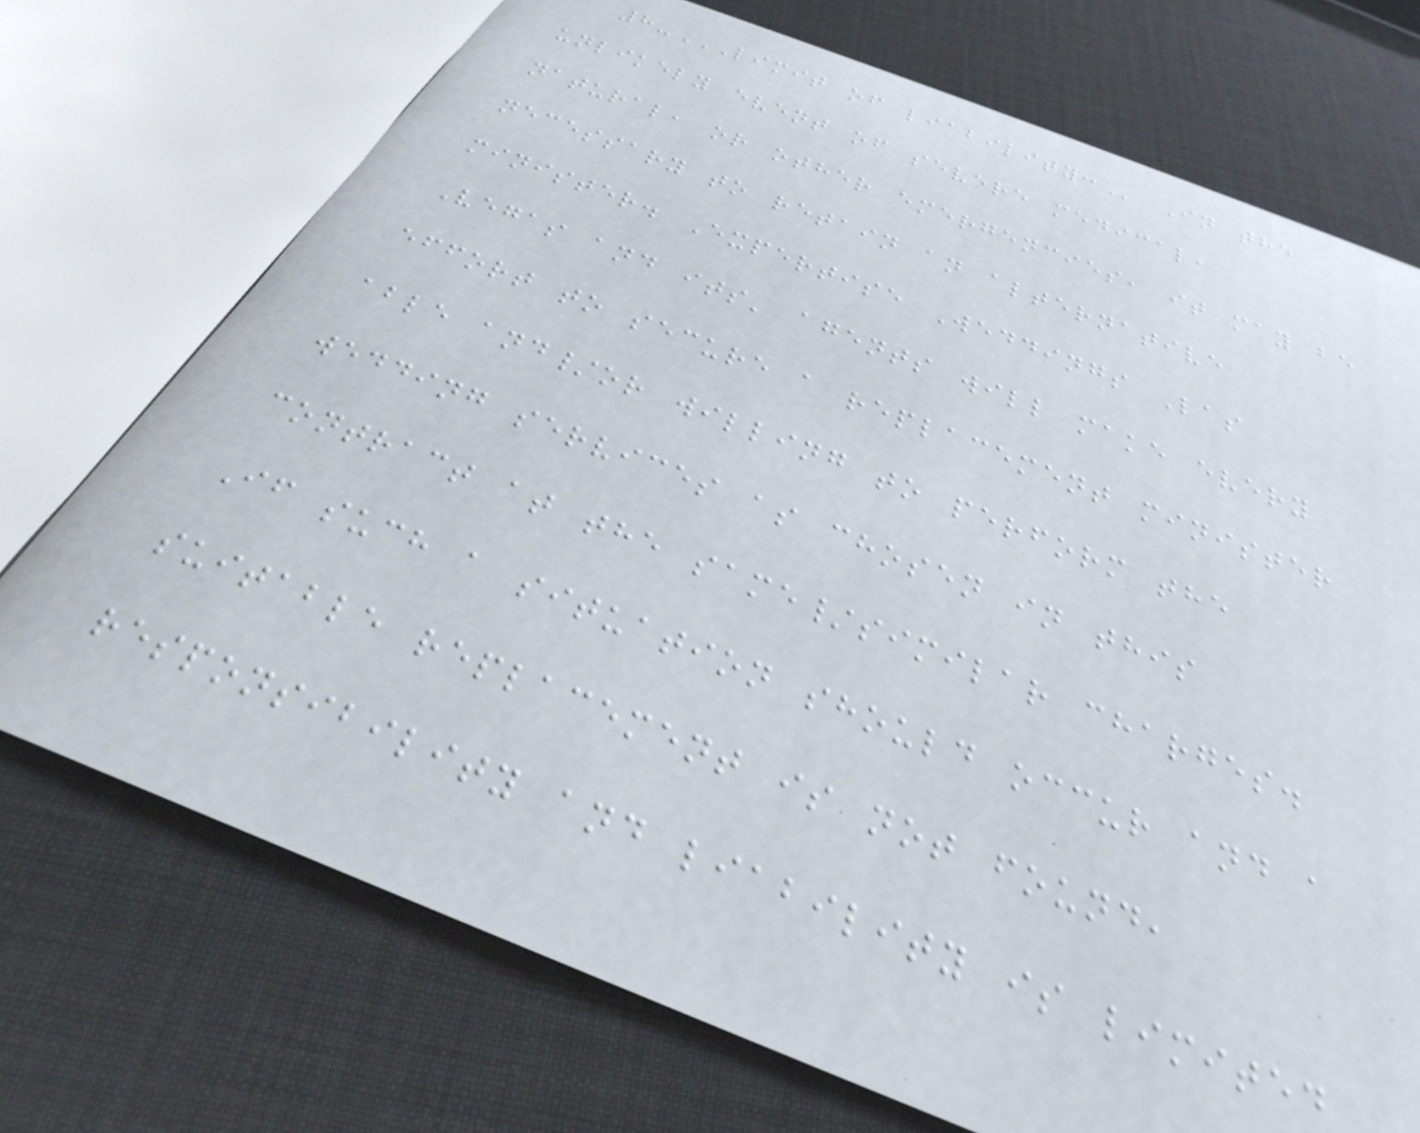8-LIMIT OF LIABILITY: In the
unlikely event of severe medical,
natural, or other emergencies, it may be
necessary to retain an alternative
minister. Expertise Weddings Las
Vegas and its' agents will make every
effort to secure a replacement minister
able and/or willing to perform the
wedding services as chosen in this
contract at the same/similar charges.
If such a situation should occur and a
suitable replacement is not found,
responsibility and liability is limited
